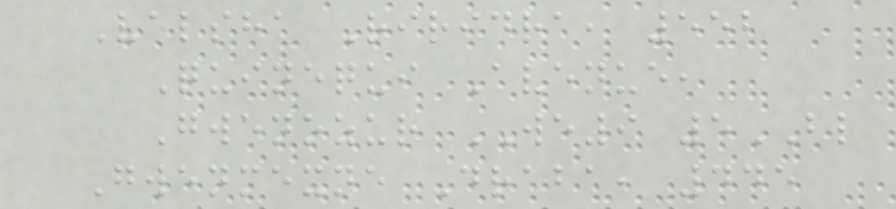Velsha Riridra, 552
Quinequi Avenue,
Gwenozur WE9 5BL
Gwenmexne Draba, 445
